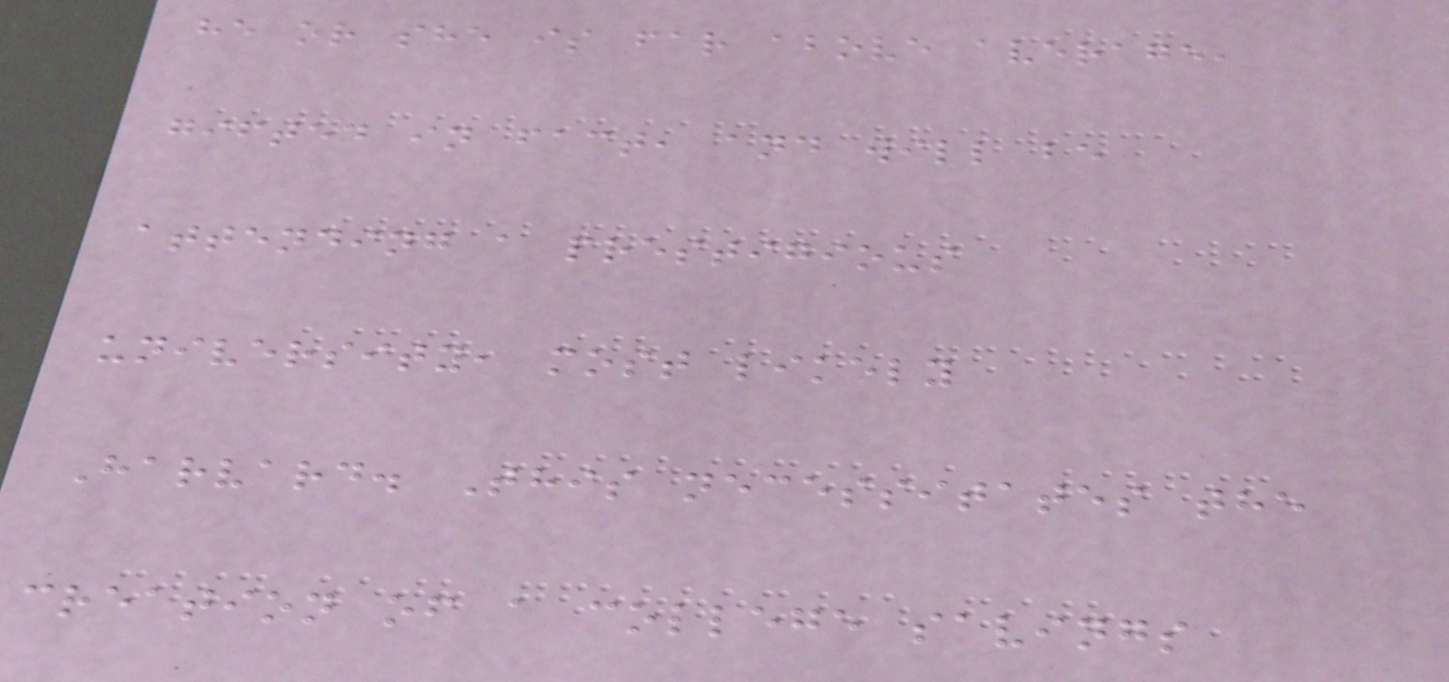he or she is far above average,
gifted in fact, and will be
attending a prestigious
university, most likely
Harvard. This necessitates the
creation of a college savings
